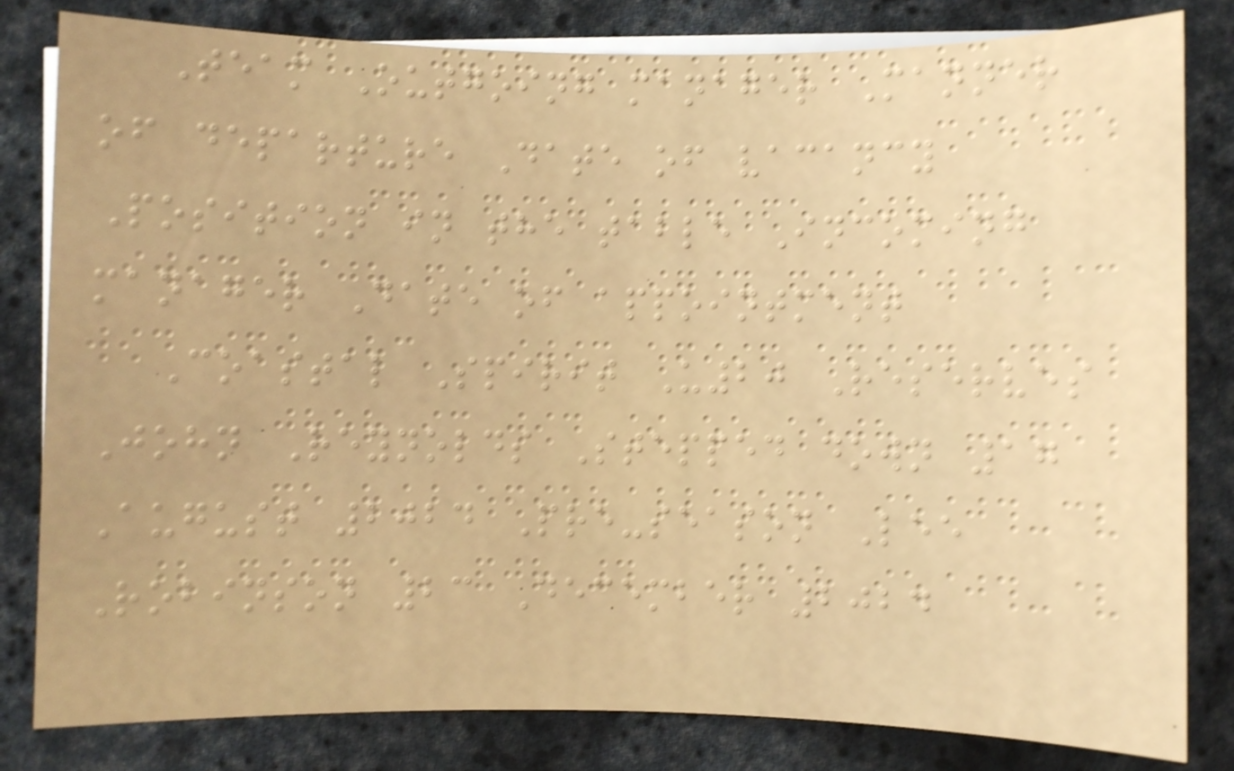Team Outgoing manager Manner
of departure Date of vacancy
Position in the table Incoming
manager Date of appointment
Coastal Spirit U20 Reserves
John Reynolds Stepped down 17
August 2024 Pre-season Lee
Robinson 23 December 2024
